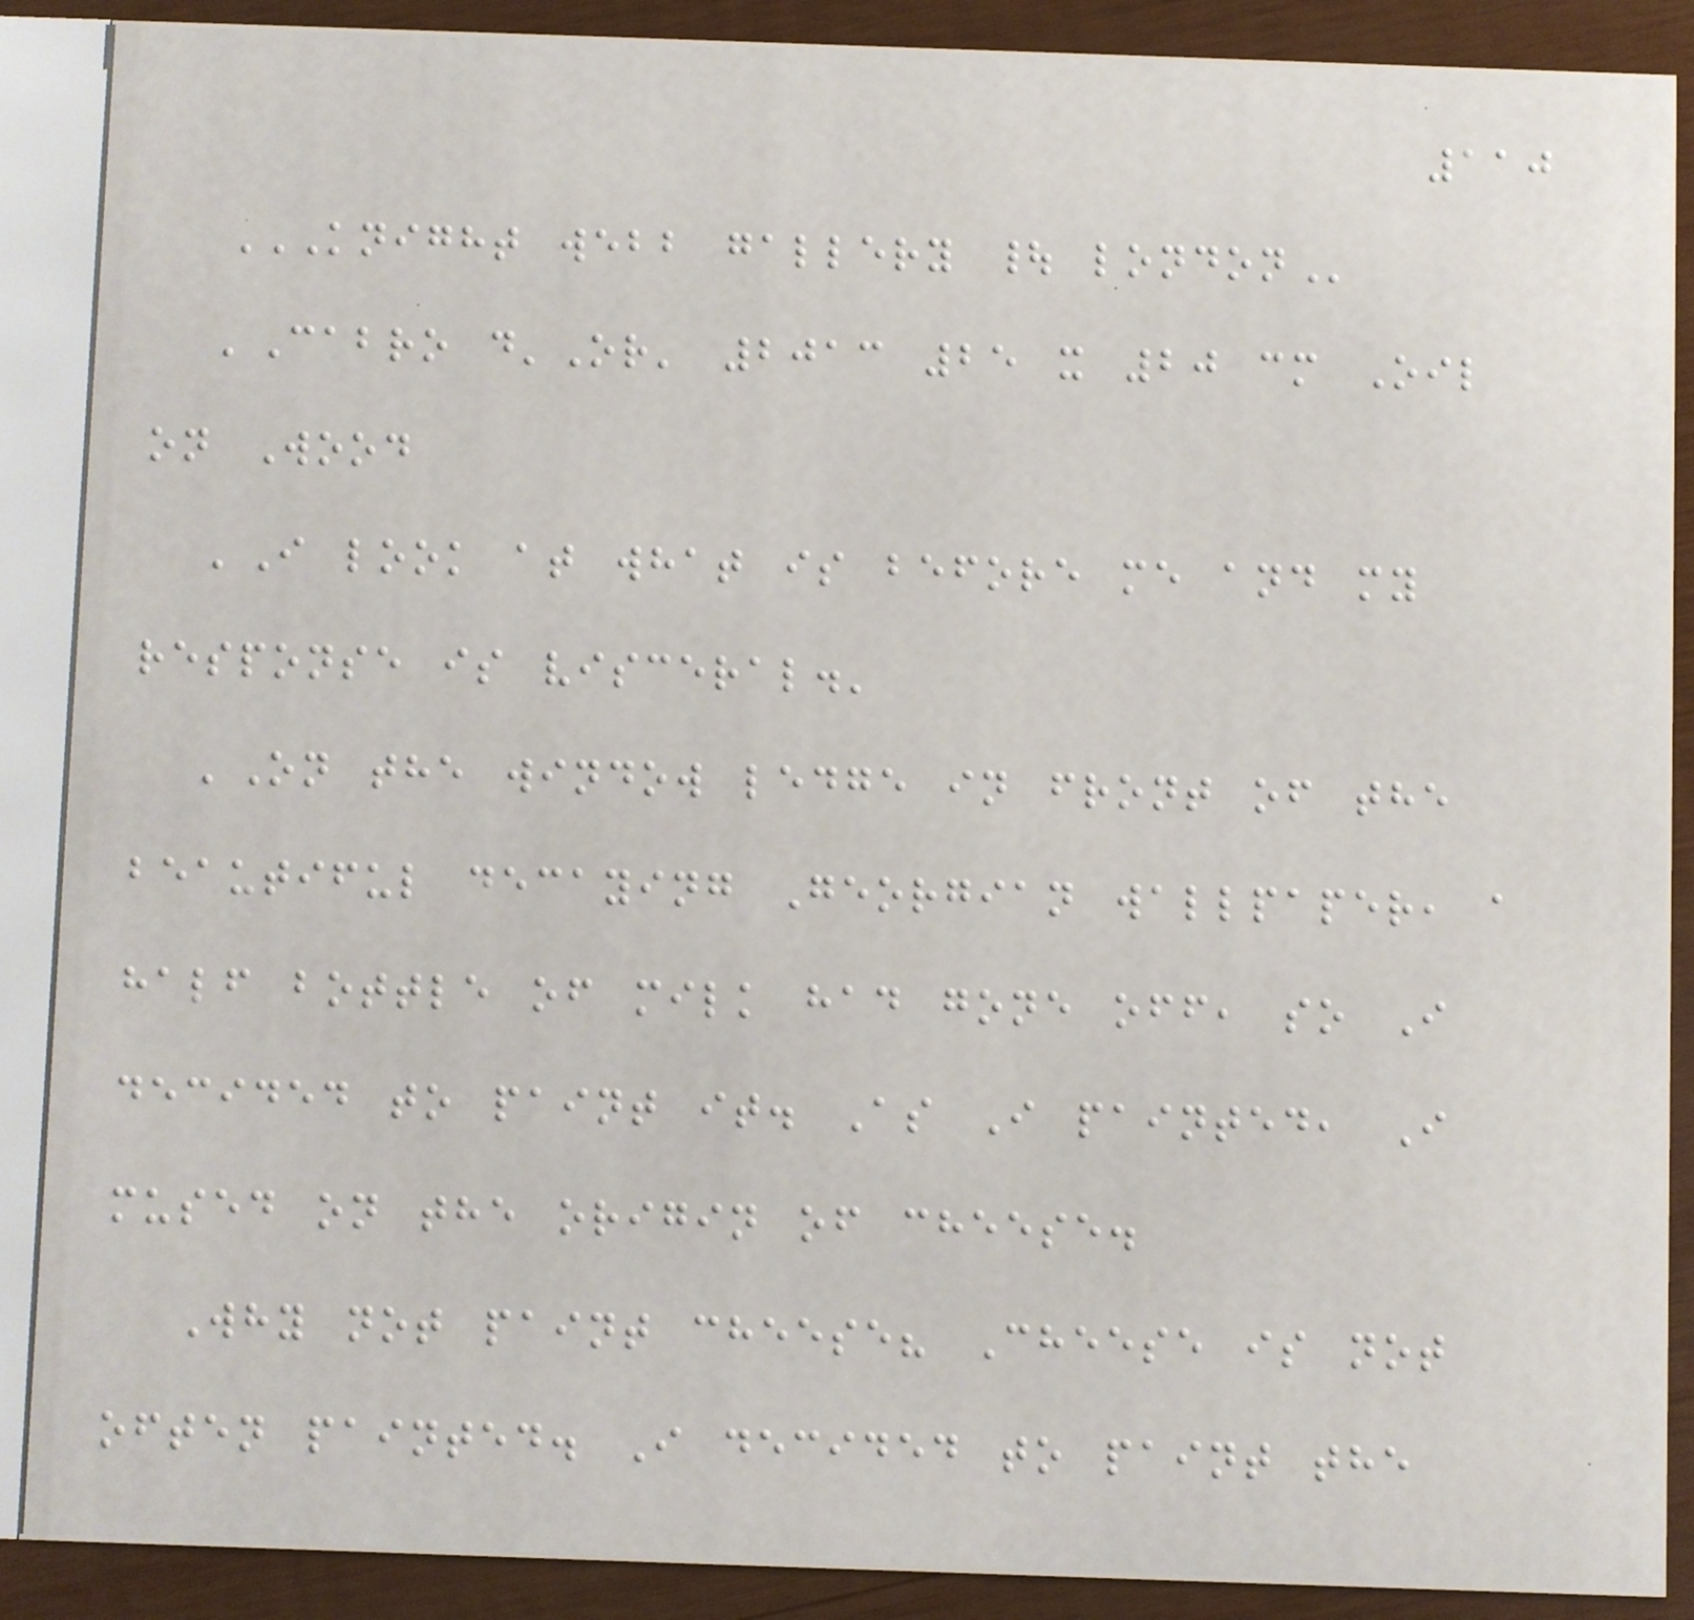110
KNIGHT WEBB GALLERY | LONDON
'Cabro d'Or' 2013 25 x 20 cm Oil
on Wood
'I look at what is before me and my
response is visceral.'
'On the window ledge in front of the
beautiful decaying Georgian wallpaper, a
half bottle of milk had gone off, so I
decided to paint it. As I painted, I
mused on the origin of cheese.
Why not paint cheese? Cheese is not
often painted. I decided to paint the
